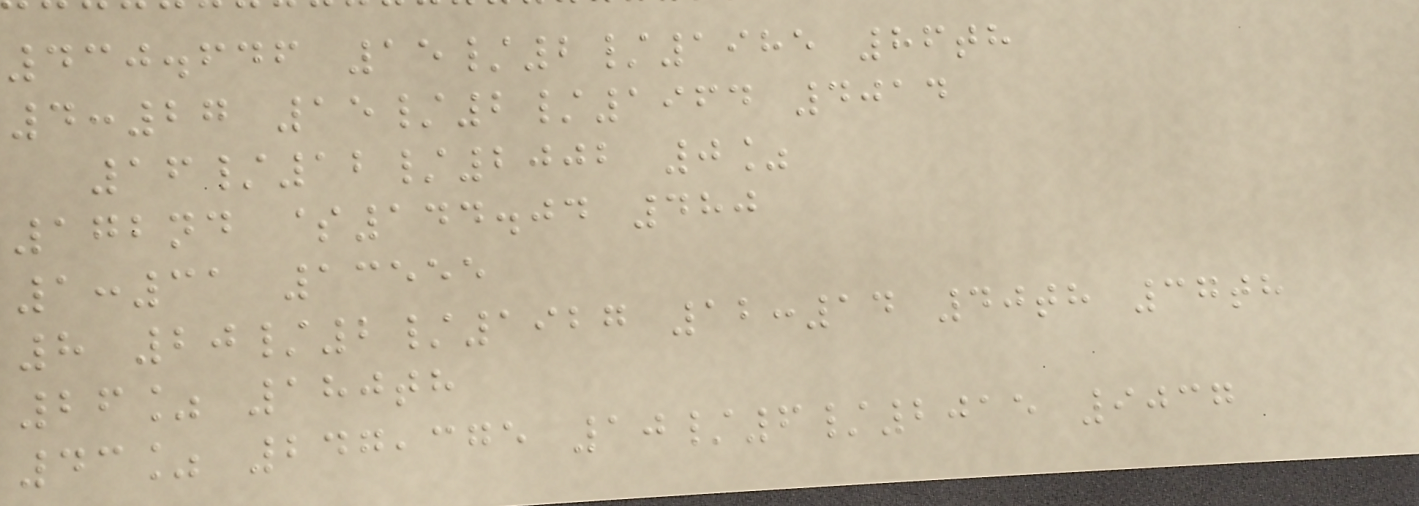430.646 15/2/1985 86th
4:27 15/2/1964 4014
16/12/2002 0%
172nd $144.04 480
1:31 13555
8 20/2/1927 12:14 40th 37th
26% 180th
43% 247,375 10/6/2015 9037
